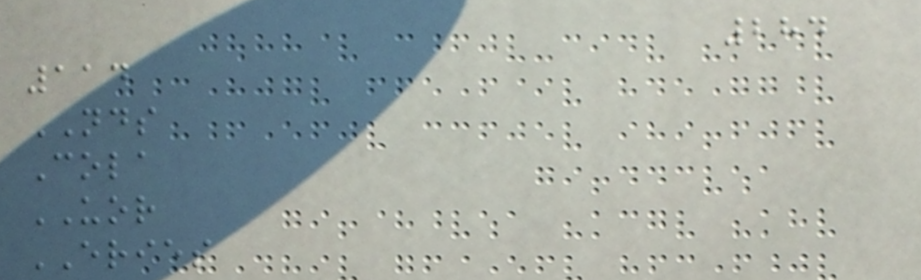284
114
NDS
Cola
UOR
ERIES
